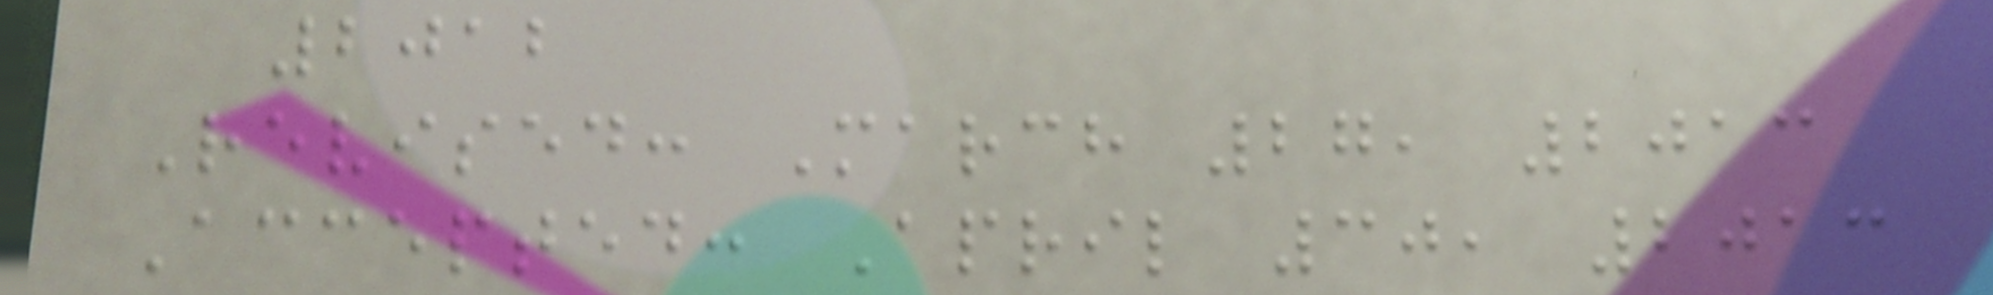2012
Revised: March 27, 2013
Accepted: April 30, 2013
